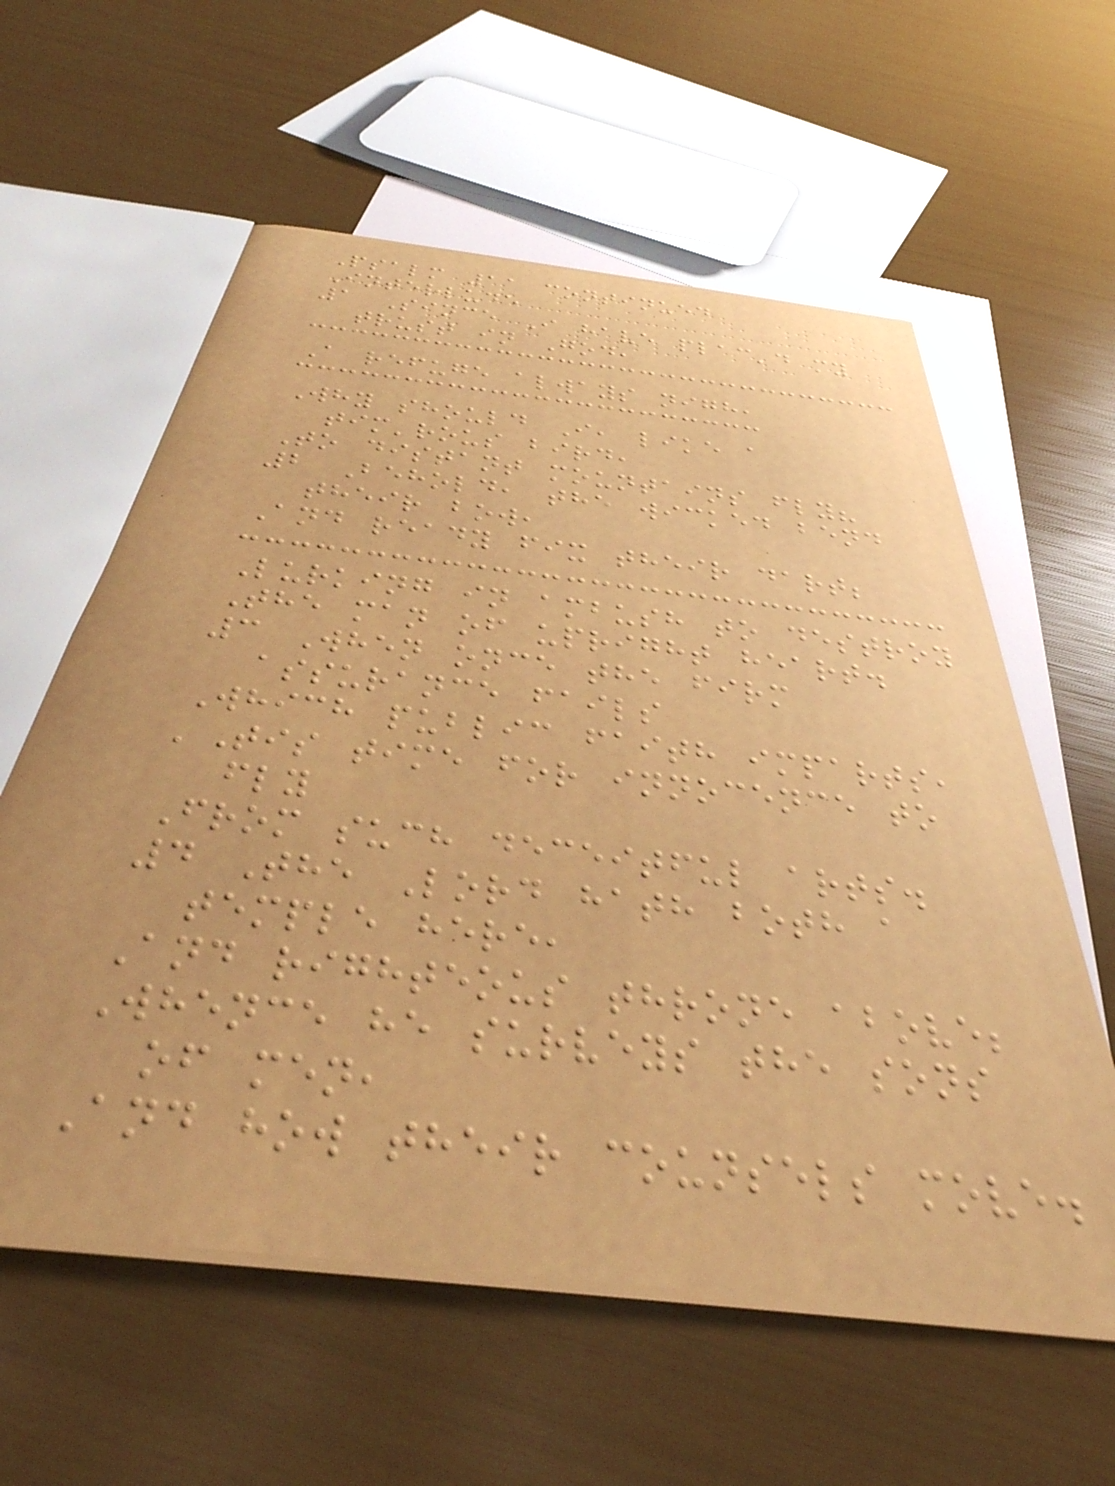Psalm 11 continued
Interlude
1 Since I have plac'd my
trust in God,
A refuge always nigh,
Why should I, like a
tim'rous bird,
To distant mountains fly?
2 Behold, the wicked bend
their bow,
And ready fix their dart;
Lurking in ambush to destroy
The man of upright heart.
3 When once the firm
assurance fails
Which public faith imparts,
'Tis time for innocence to
fly
From such deceitful arts.
4 The Lord hath both a
temple here,
And righteous throne above;
Whence he surveys the sons
of men,
And how their counsels move.
